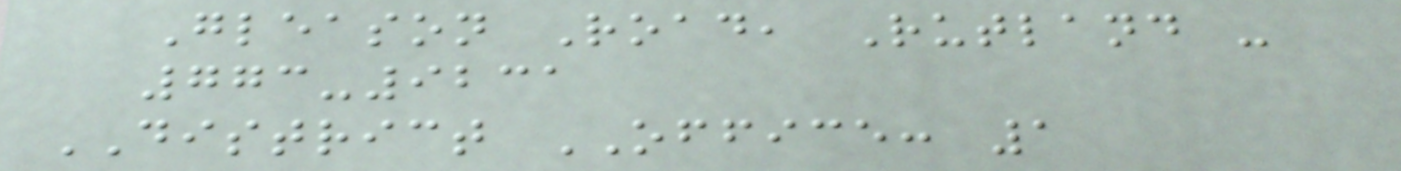Gleason Road, Rutland -
773-9231
DISTRICT OFFICE: 1
